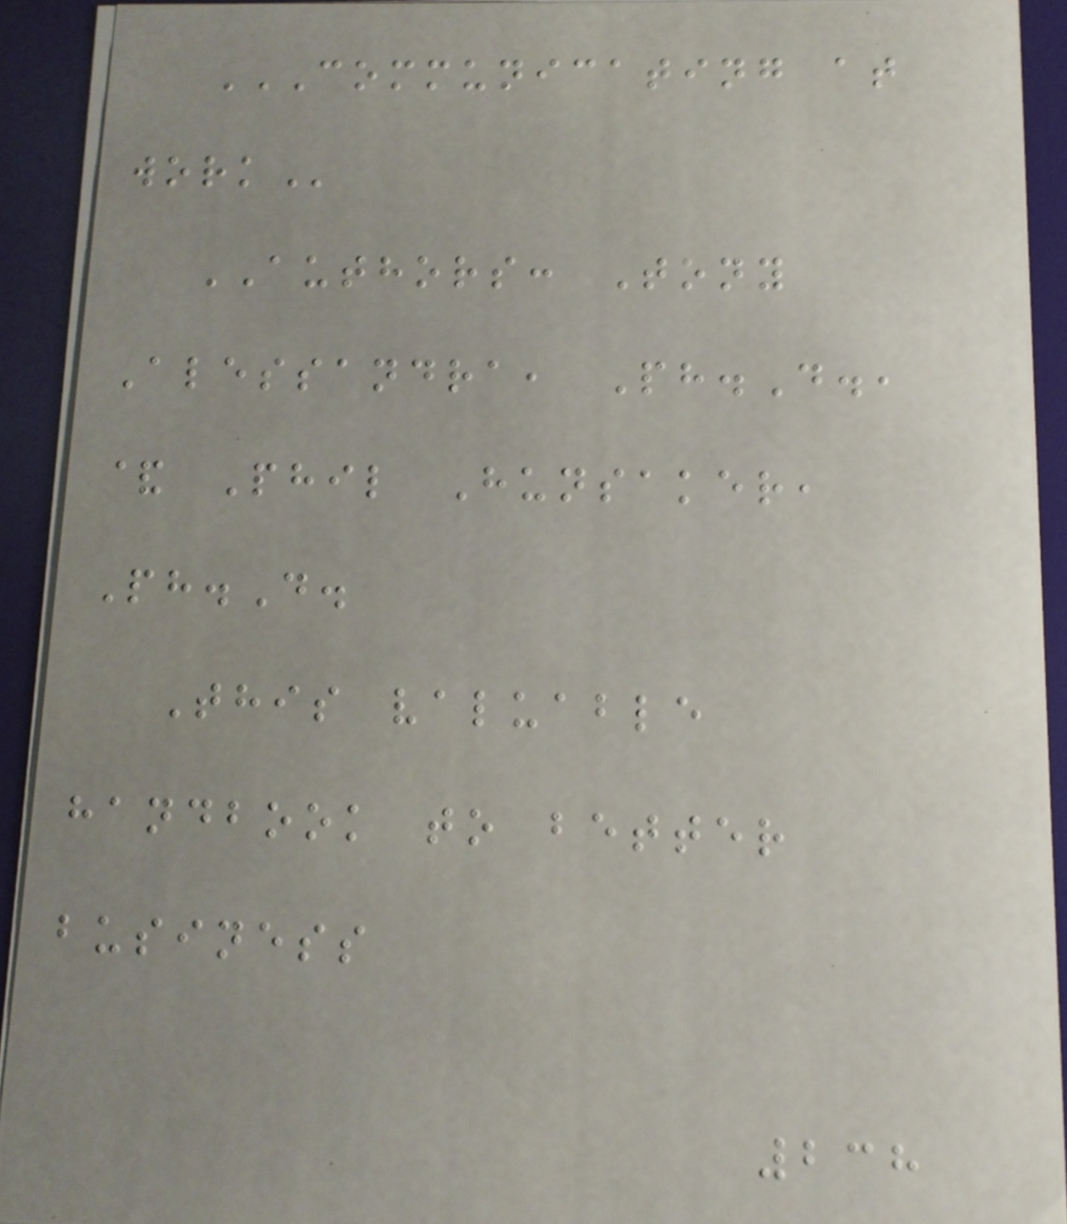COMMUNICATING AT
WORK
AUTHORS: Tony
Alessandra, Ph.D.,
& Phil Hunsaker,
Ph.D.
This valuable
handbook to better
business
238
